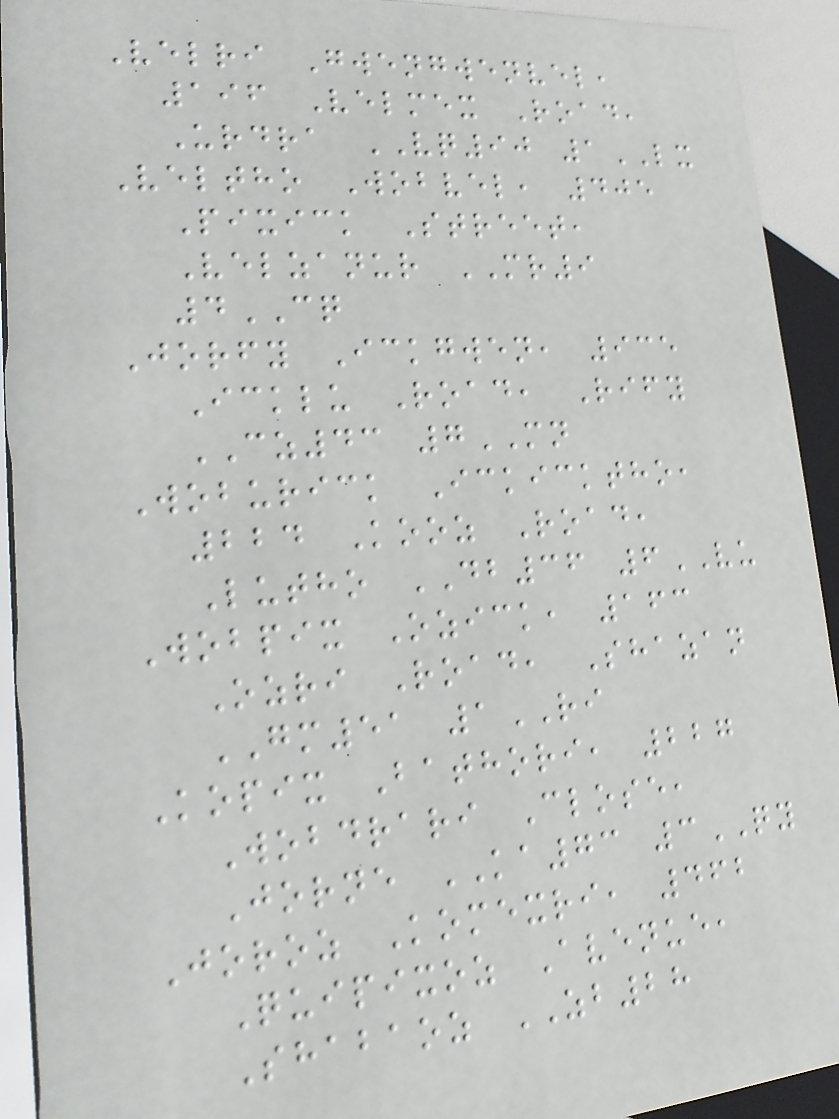Velri Gwengwenvel,
196 Velmex Road,
Urdra VQ90 1LX
Veltho Wobvel, 405
Pixick Street,
Velzanur MR9
4CQ
Jorfy Ickgwen, 935
Icklu Road, Rify
CZ43 7MN
Woburick Ickicktho,
224 Kooz Road,
Lutho DB36 6VU
Wobpix Ozick, 163
Ozri Road, Shazan
GM51 1RI
Kopix Bathori, 227
Wobdrari Close,
Jorne KA73 3QY
Joroz Komexri, 462
Quipixoz Avenue,
Shabaoz ZB28
